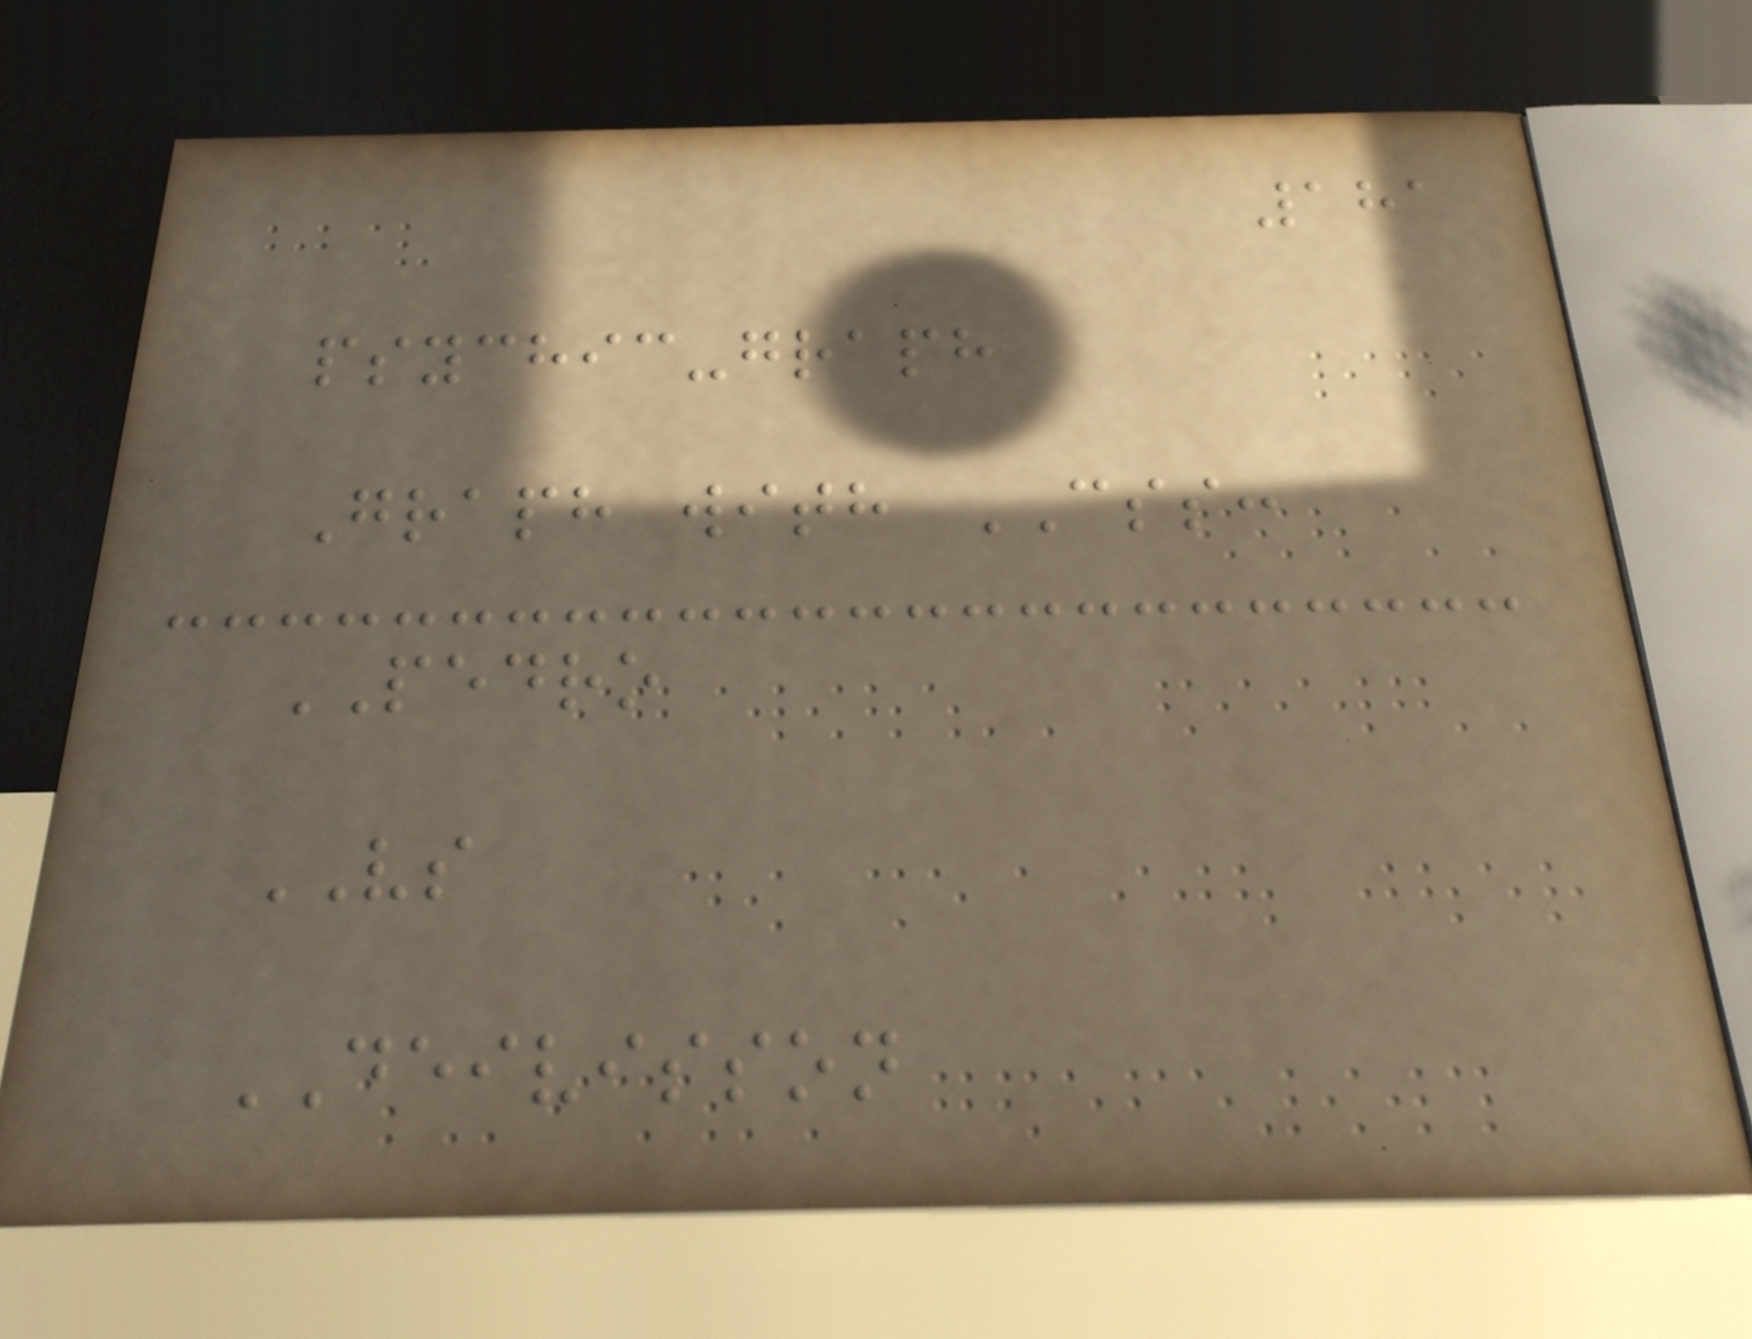181
psychic-graph
Graph with CSS:
PEDRO
VS
DEIVISSON
